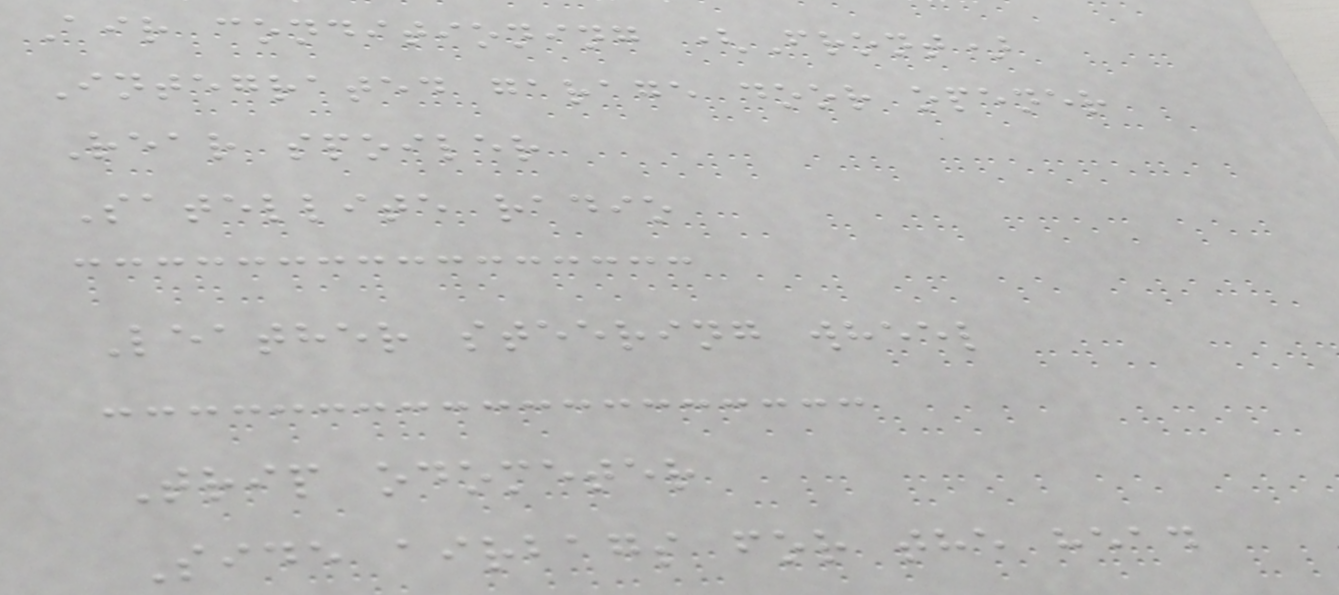Air conditioning (Front)
Integrated garage door opener
Rear spoiler
Satellite radio
Leather steering wheel
Trip odometer
Side airbags for the head
